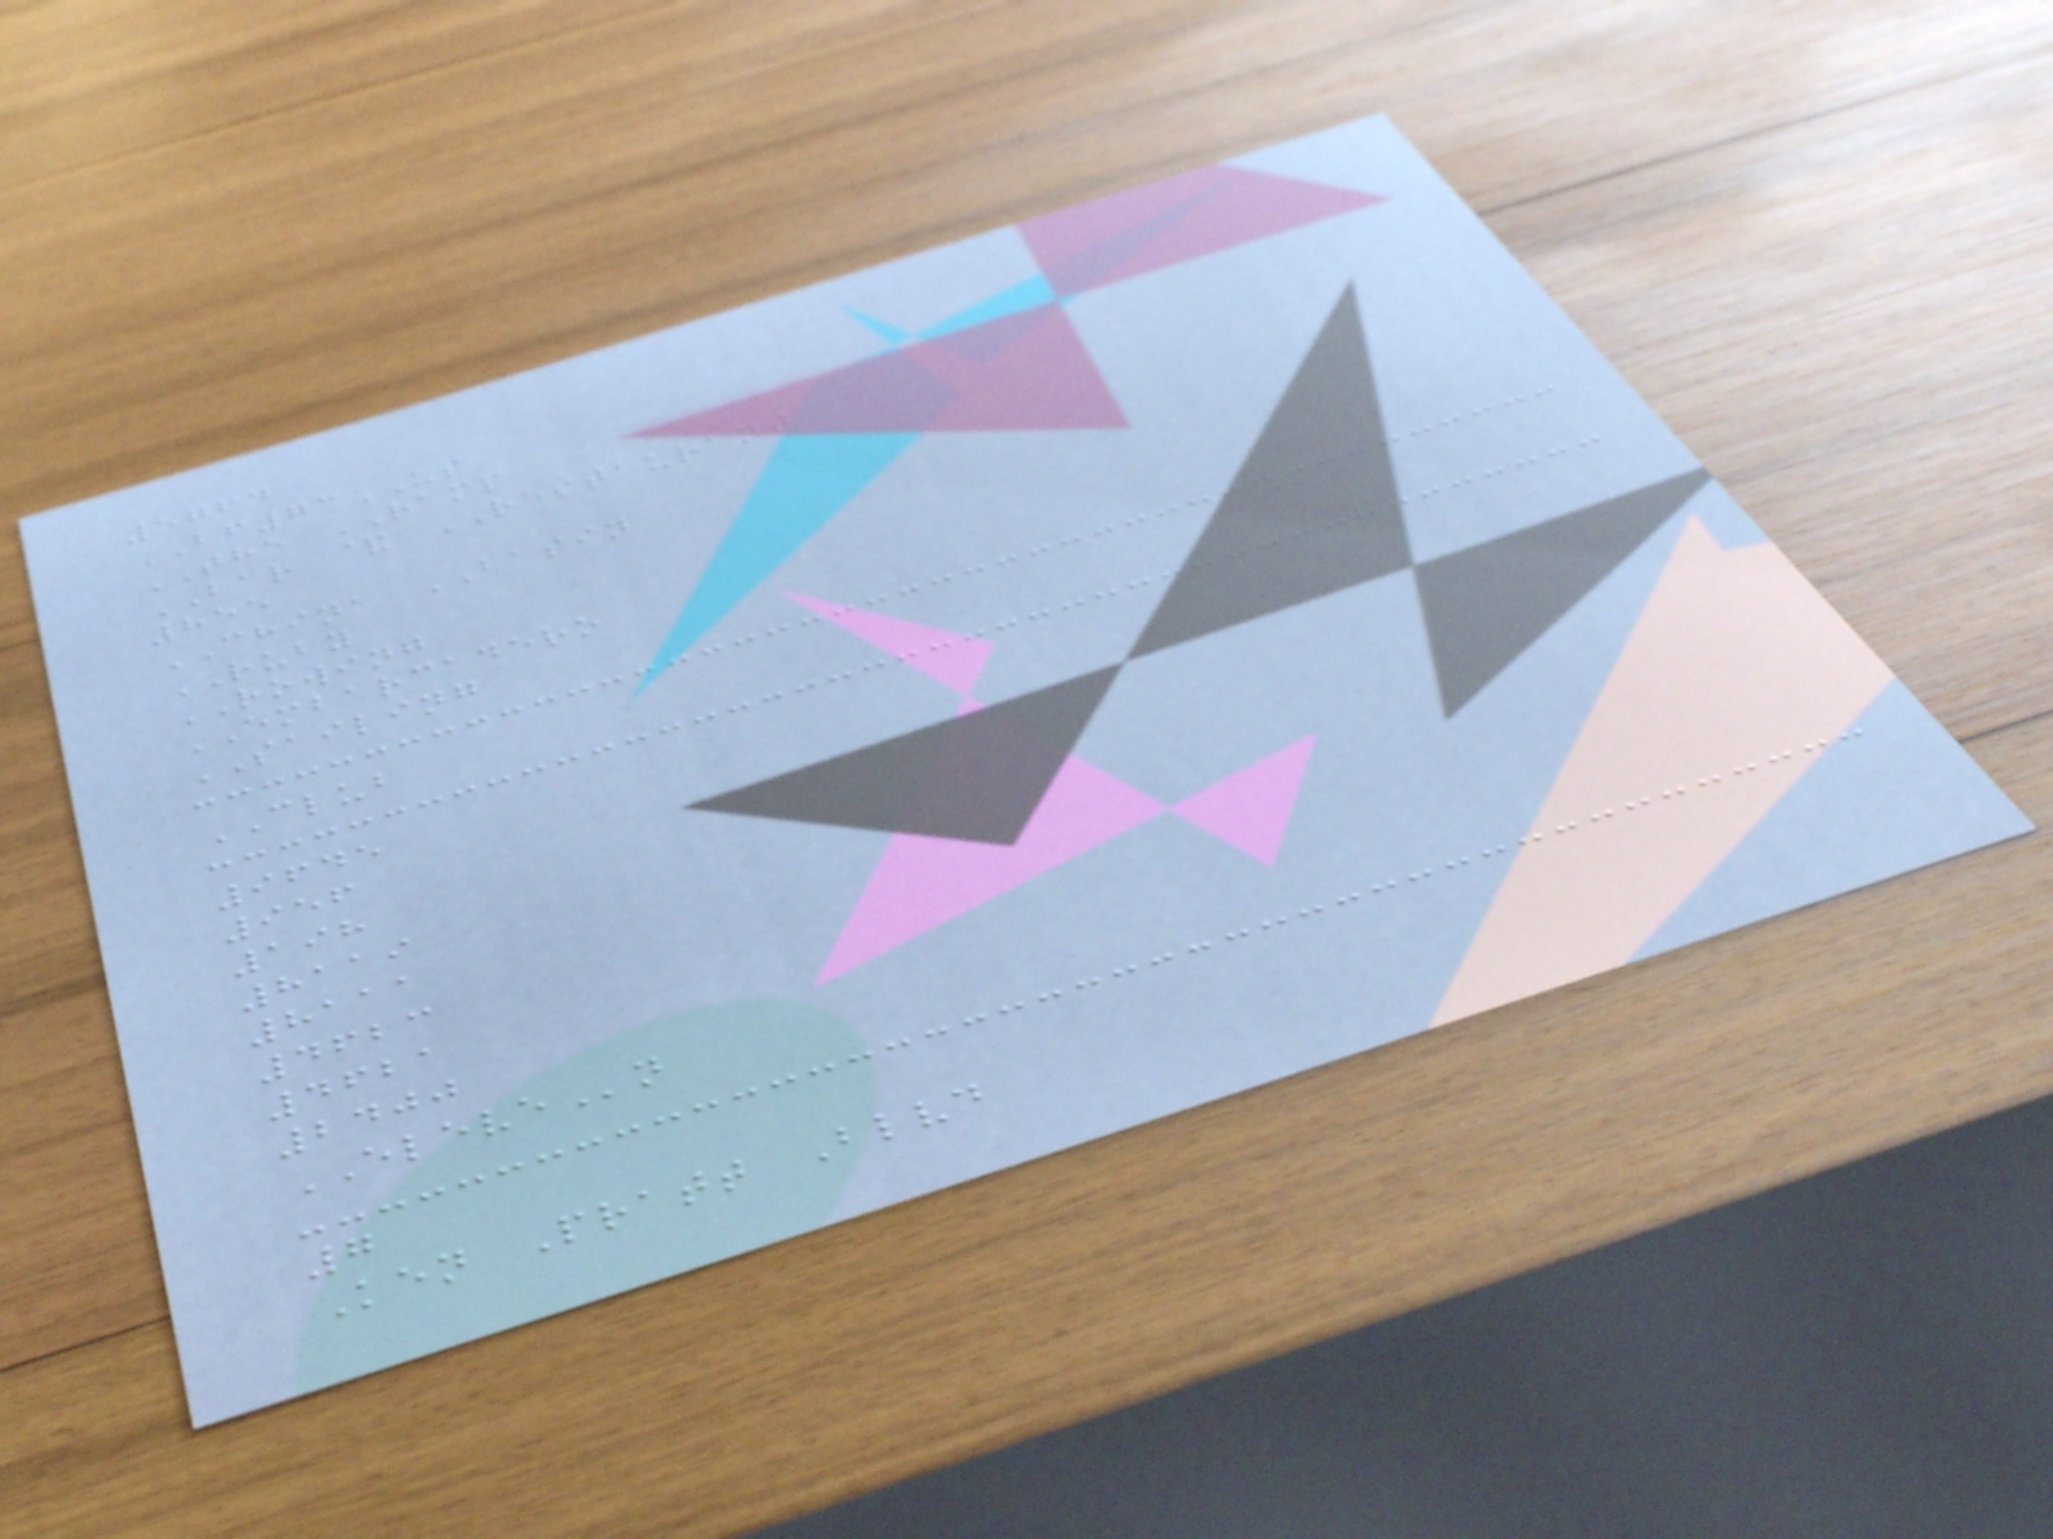5764
BF73US
THE RAMP
BAR & RESTAURANT
855
CHINA BASIN
RUBY
ROWING
EMBARCADERO
SAILING
CLUB
9645
956
198
8119
8111
4623
4621
2400
ELEVEn
7
Ken Pratt Blvd
